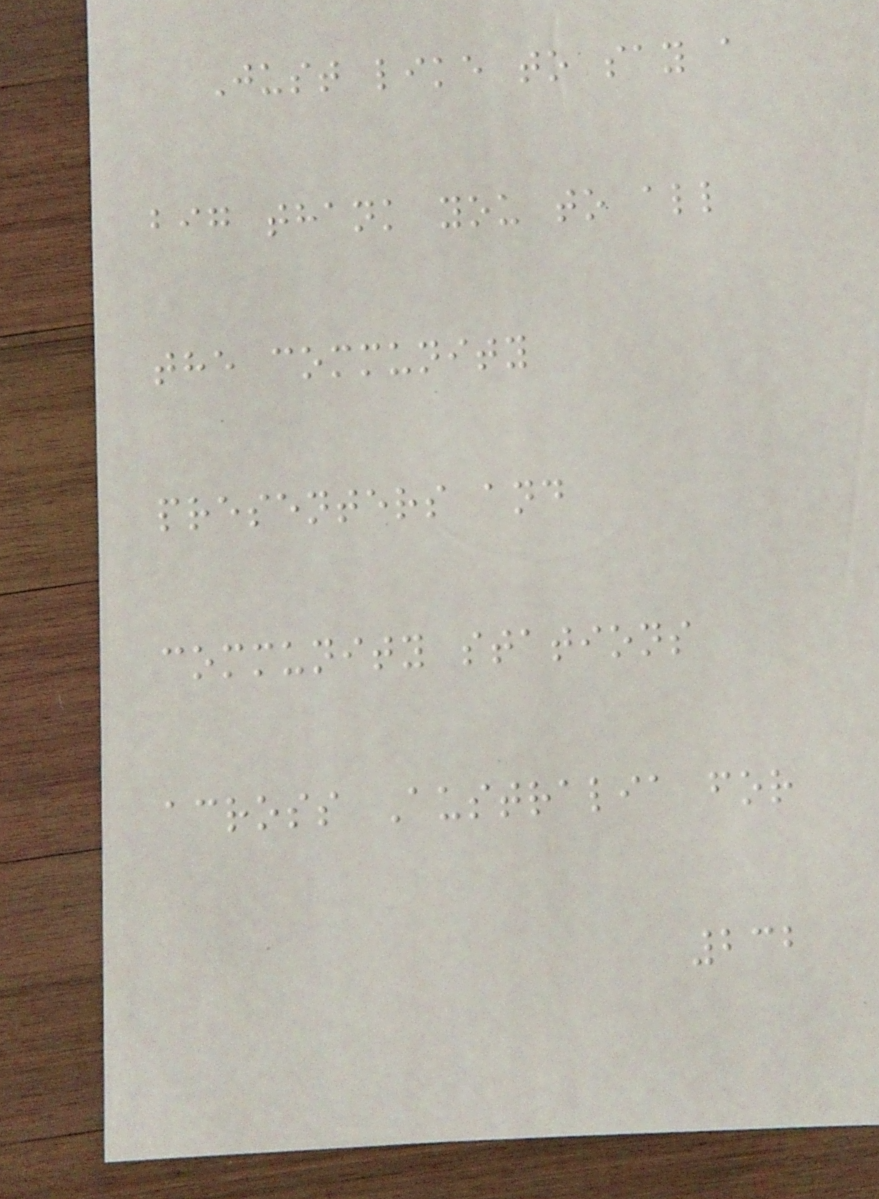Just like to say a
big thank you to all
the community
presenters and
community stations
across Australia for
232
